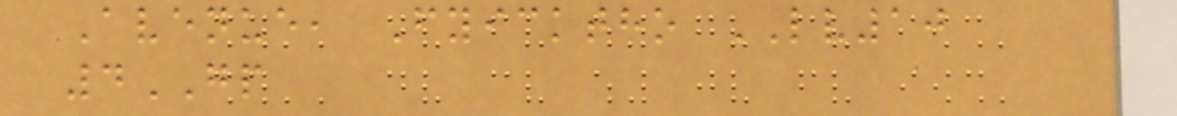Avenue, Fyicktho LV10
4GP
